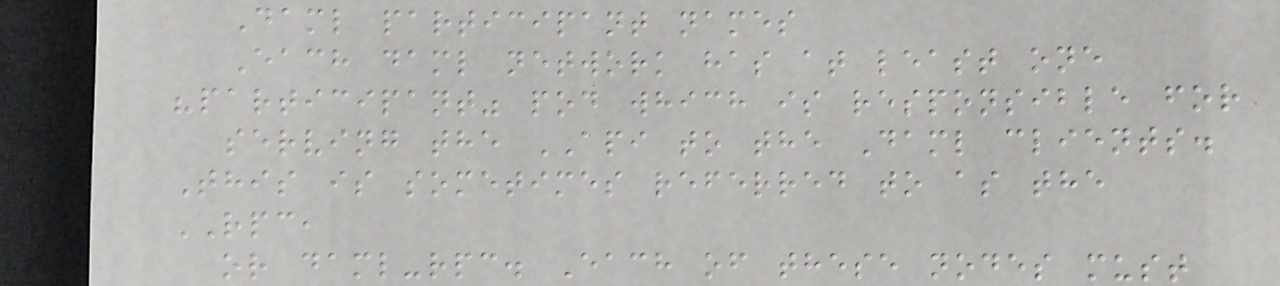Daml participant names
Each daml network has at least one
"participant" pod which is responsible for
serving the API to the Daml clients.
This is sometimes referred to as the
RPC,
or daml-rpc. Each of these nodes must
